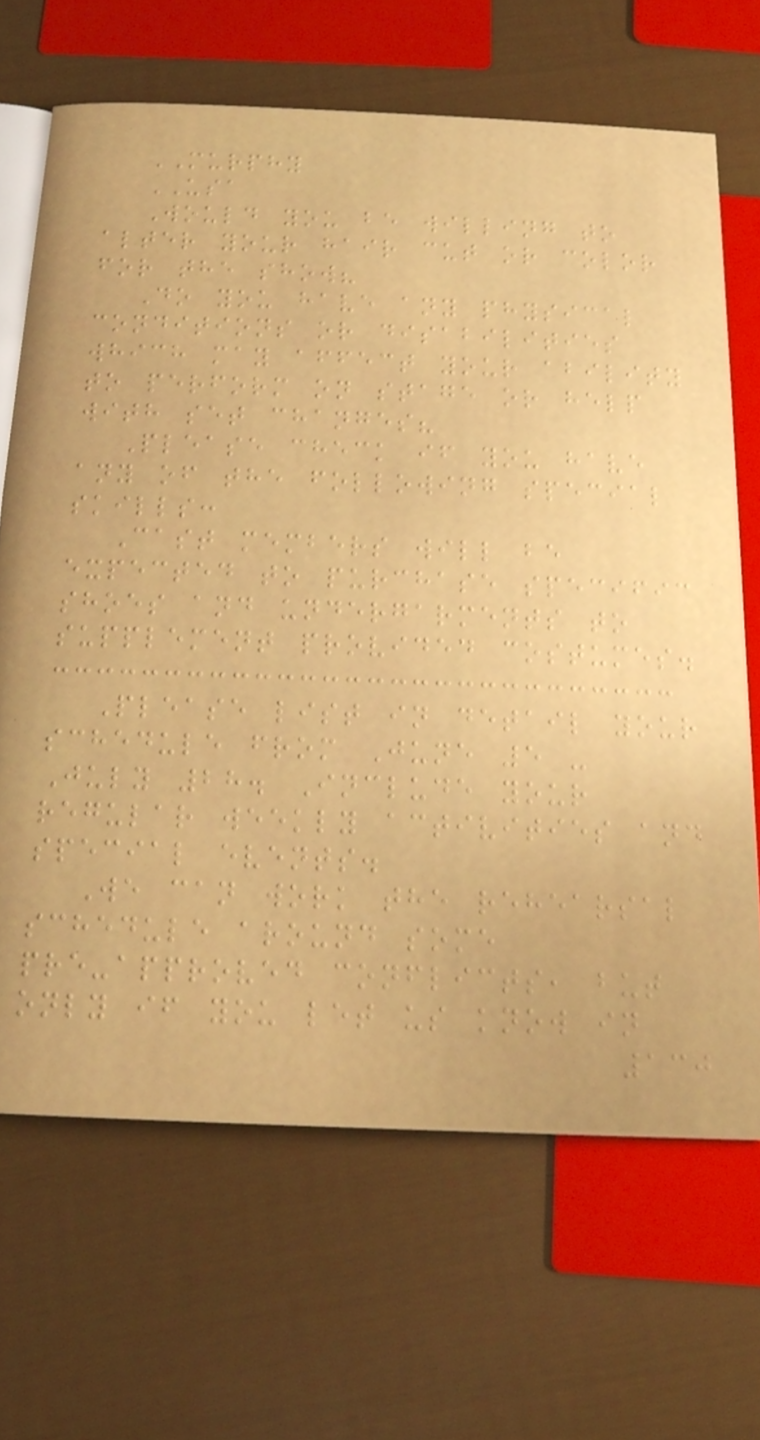MURPHY
USA
Would you be willing to
alter your hair cut or color
for the show?
Do you have any physical
conditions or disabilities
which may affect your ability
to perform on stage or help
with set changes?
Please check if you have
any of the following special
skills:
Cast members will be
expected to purchase specific
shoes and undergarments to
supplement provided costumes.
Please list in detail your
schedule from June 5 -
July 28. Include your
regular weekly activities and
special events.
We can work the rehearsal
schedule around some
pre-approved conflicts, but
only if you let us know in
130
